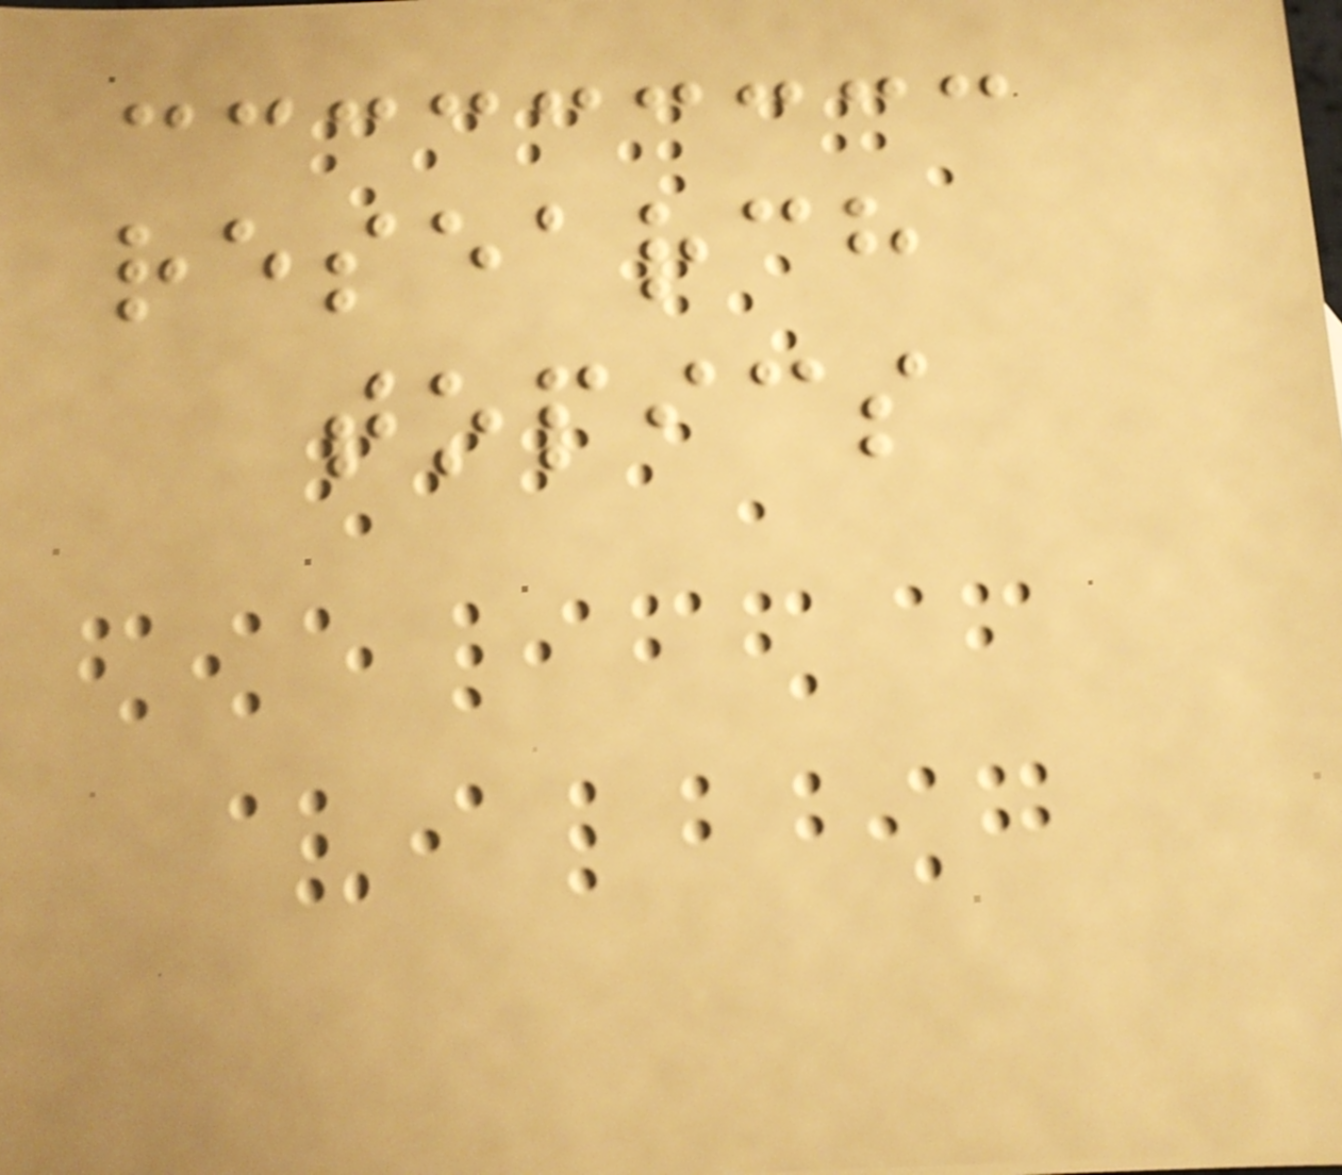research
topics
